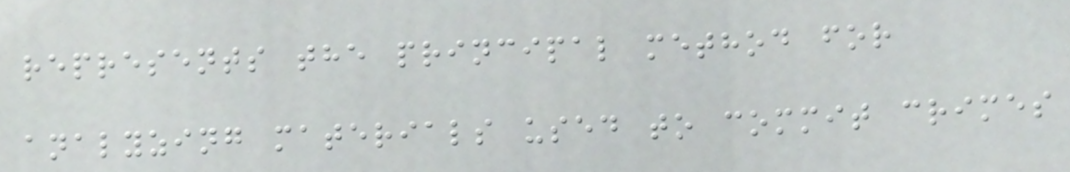represents the principal method for
analyzing materials used to commit crimes
